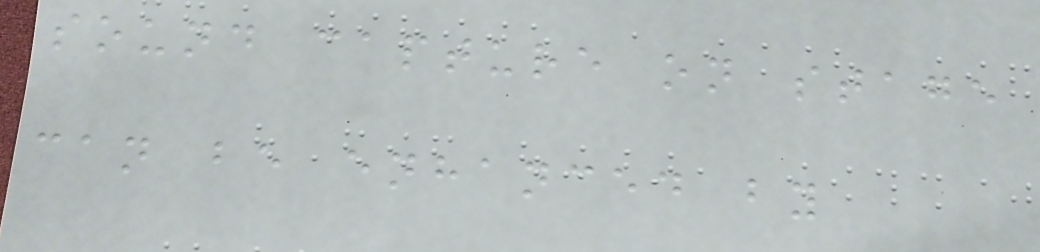sound capture on stage
can be enhanced by
